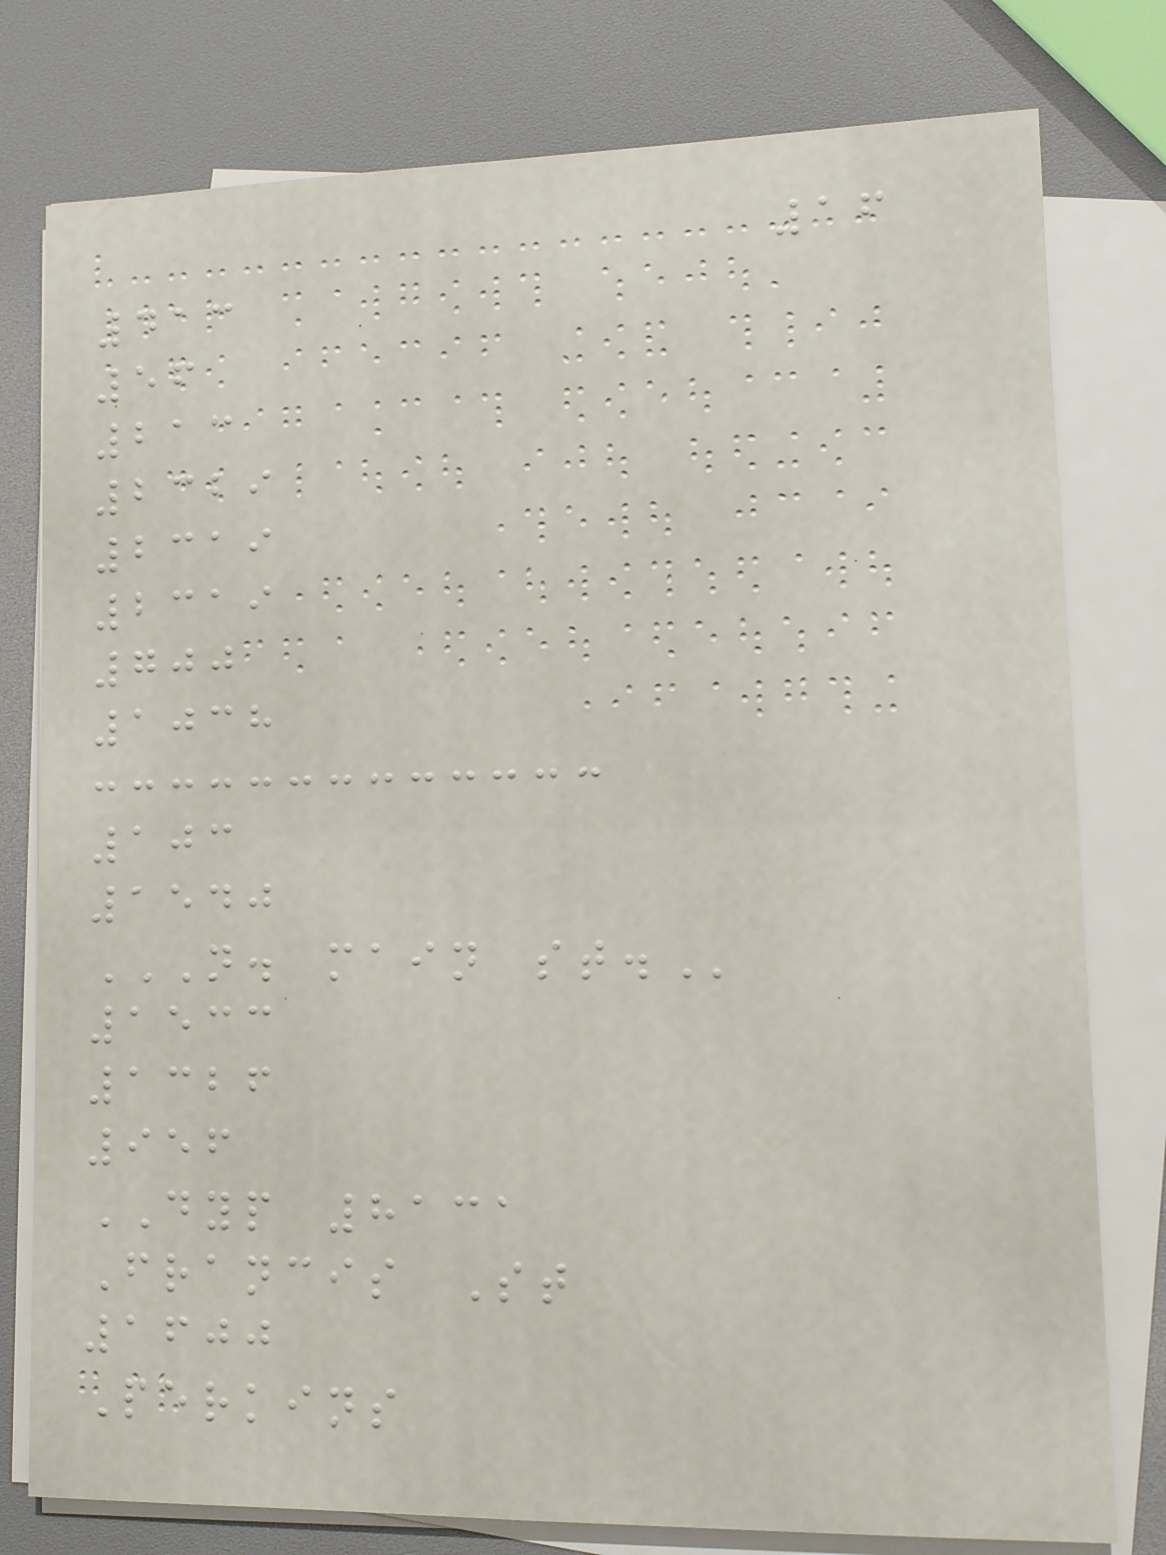16
413
56
213
2329
2319
2319
700
1038
103
1540
N. MAIN ST.
1533
1326
956
DYP 8131
Francis St
1600
Perkins
